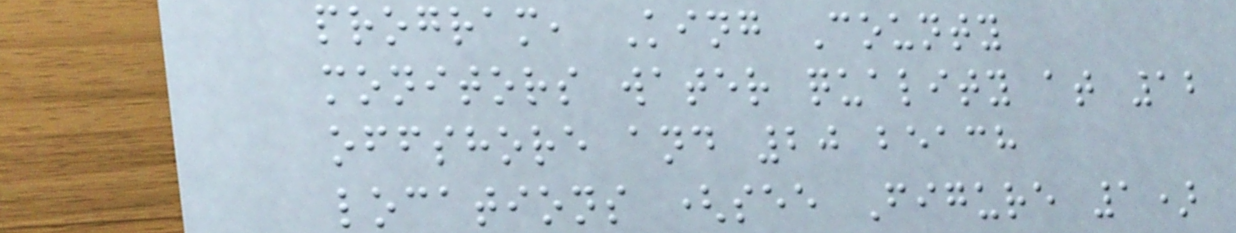program, King County
monitors water quality at 12
offshore and 20 beach
locations (see Figure 1)
